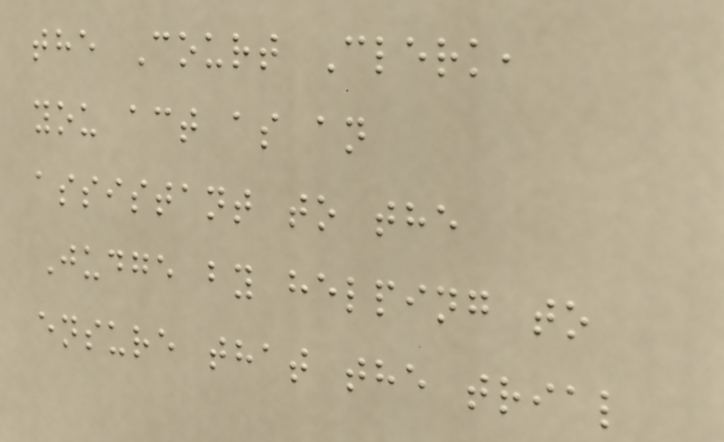the Court Clerk,
you act as an
assistant to the
Judge by helping to
ensure that the trial
